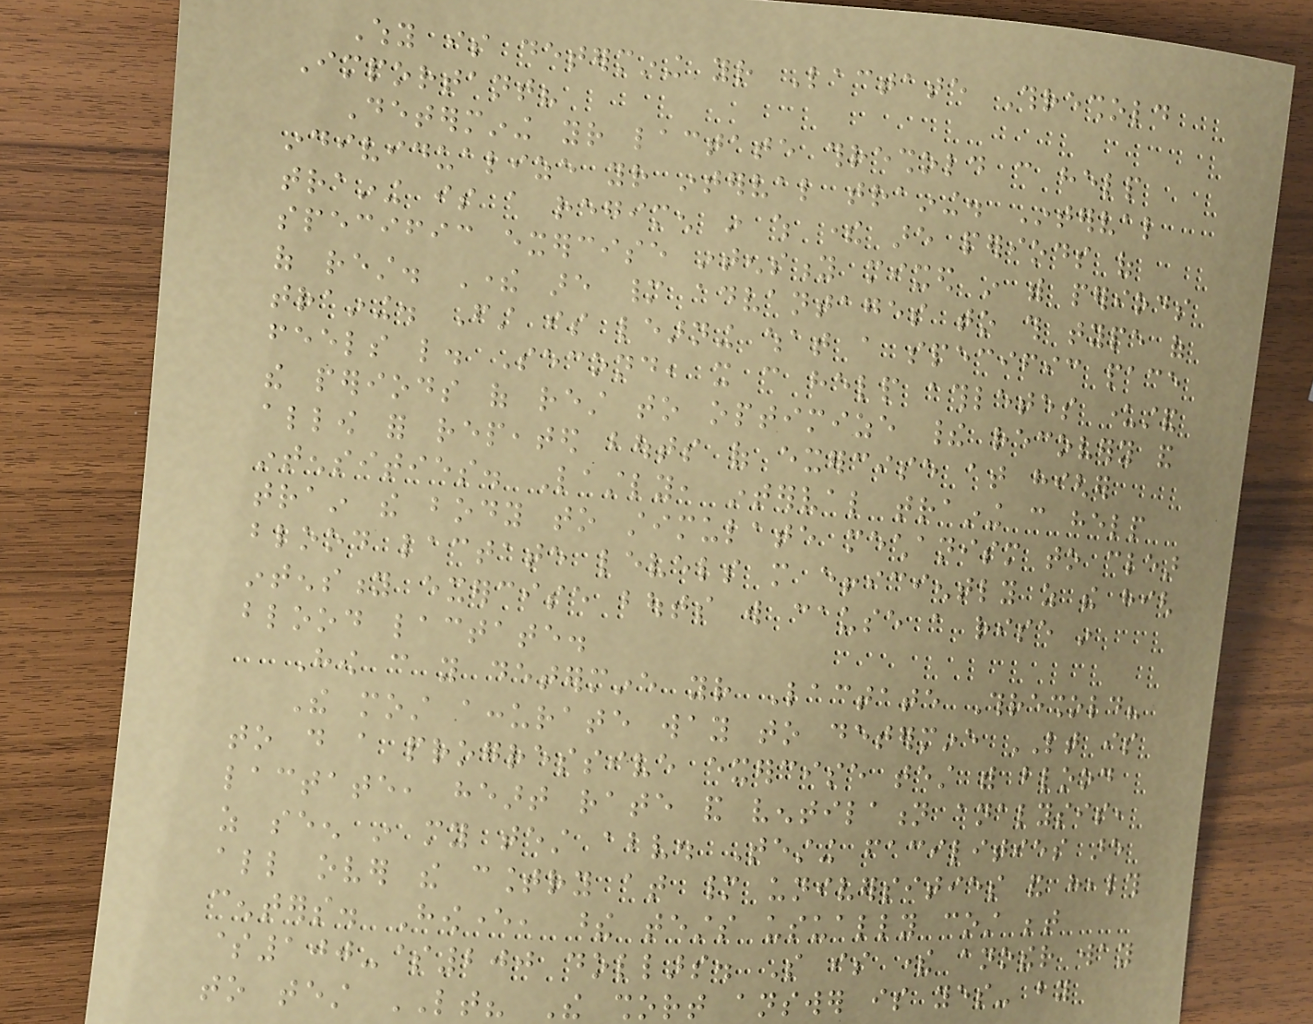Why is determining your Lactate Threshold
Important?
Determining your lactate threshold can help
individualize your interval training. Interval
training is a regimen in which there are periods of
specific exercise intensity mixed in with periods
of rest. There are many advantages to this type of
training. First is learning what a specific pace
feels like. Second, it can help athletes understand
the periods of rest to optimize their recovery and
allow for repeated bouts of exercise at higher
intensities. Lastly, interval training can help
train the body to stimulate mechanism to clear
blood lactate levels more efficiently as the high
intensity exercise bouts will cause a rise in
blood lactate.
How can you determine your Lactate Threshold?
The most accurate way to determine LT is
to do a progressive exercise test with blood
lactate, heart rate and ventilation analysis,
as seen in my test above. Testing facilities are
all over the country at many universities and health
centers. However, these tests usually cost between
$100-$200 dollars. So is there another way
to test LT? The short answer is yes- by
